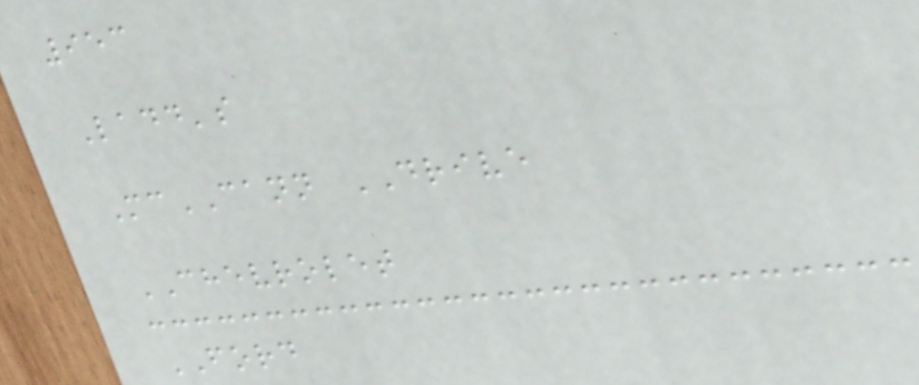953
Ladd's
McCANN DRIVE
CHEVROLET
FORD
